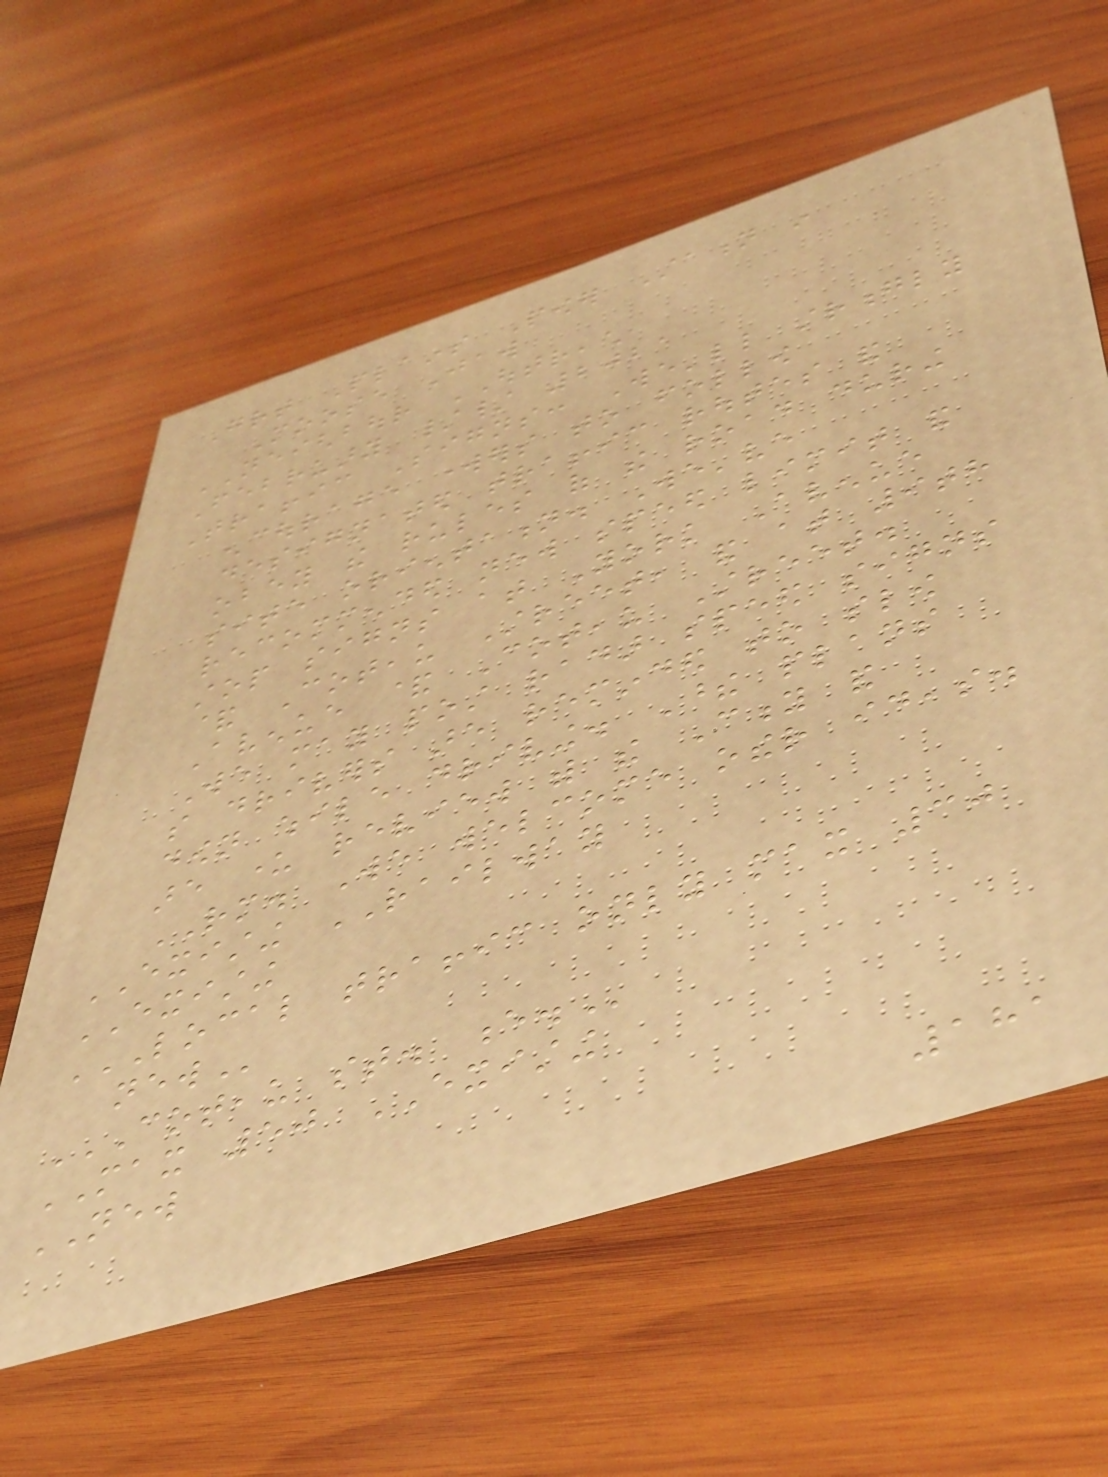Great Plains Power Station in
Moose Jaw
NEIGHBOUR OUTREACH
February // 2021
Traffic Signs: We'll strongly
encourage workers to follow
designated traffic routes and
obey the rules of the road during
site orientation. We've
recommended new speed limit and
stop signs at York Avenue
& Coteau Street, and at 9th
Avenue & Coteau Street.
We may post radar speed signs
so drivers are reminded to slow
down while driving. These plans
are under review with the City and
RM. We welcome other ideas.
EXISTING RAILWAY
EXISTING
LOCAL TRAFFIC ONLY MAX 30
NEW
COTEAU ST. E.
MAX 50 EXISTING
NEW
181
